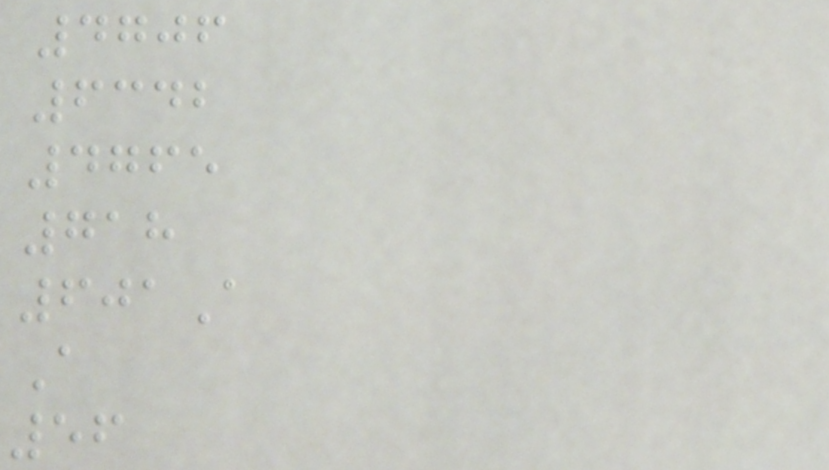4706
6342
4765
718
601A
A
56
